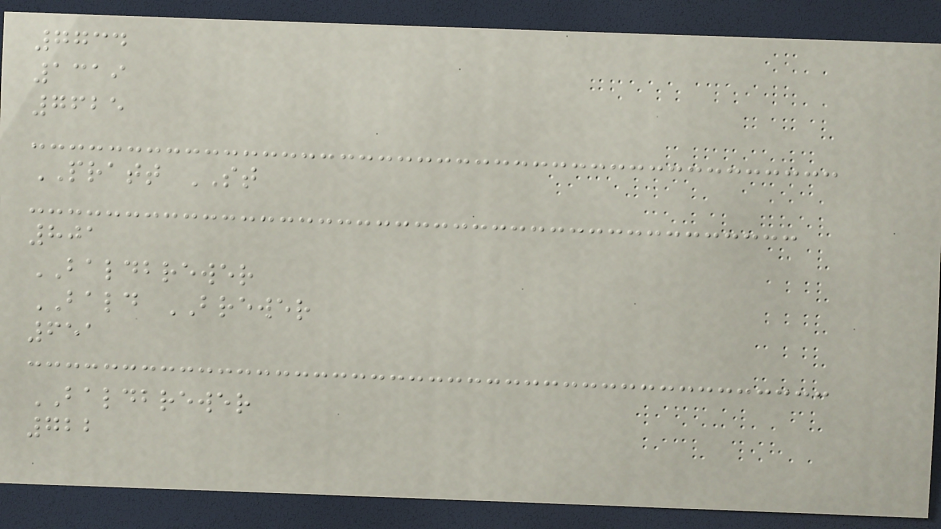7734
1319
7625
PRATT ST
801
BALDBREWER
BALD BREWER
651
BALDBREWER
722
